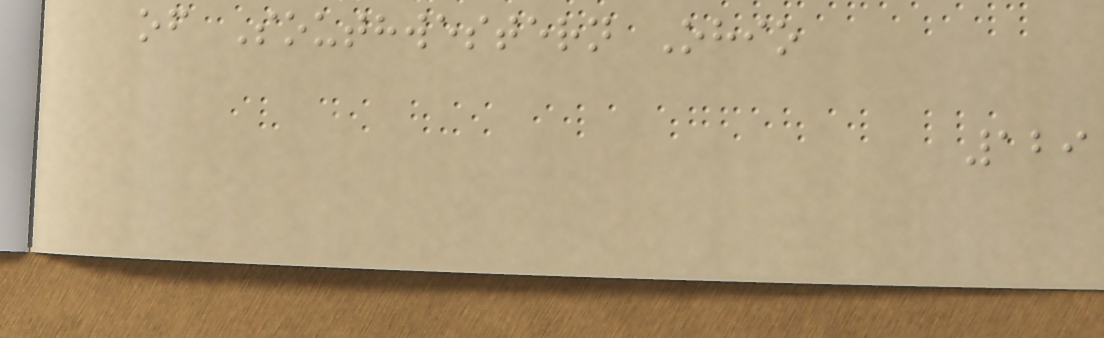of Southwestern Ohio
129
